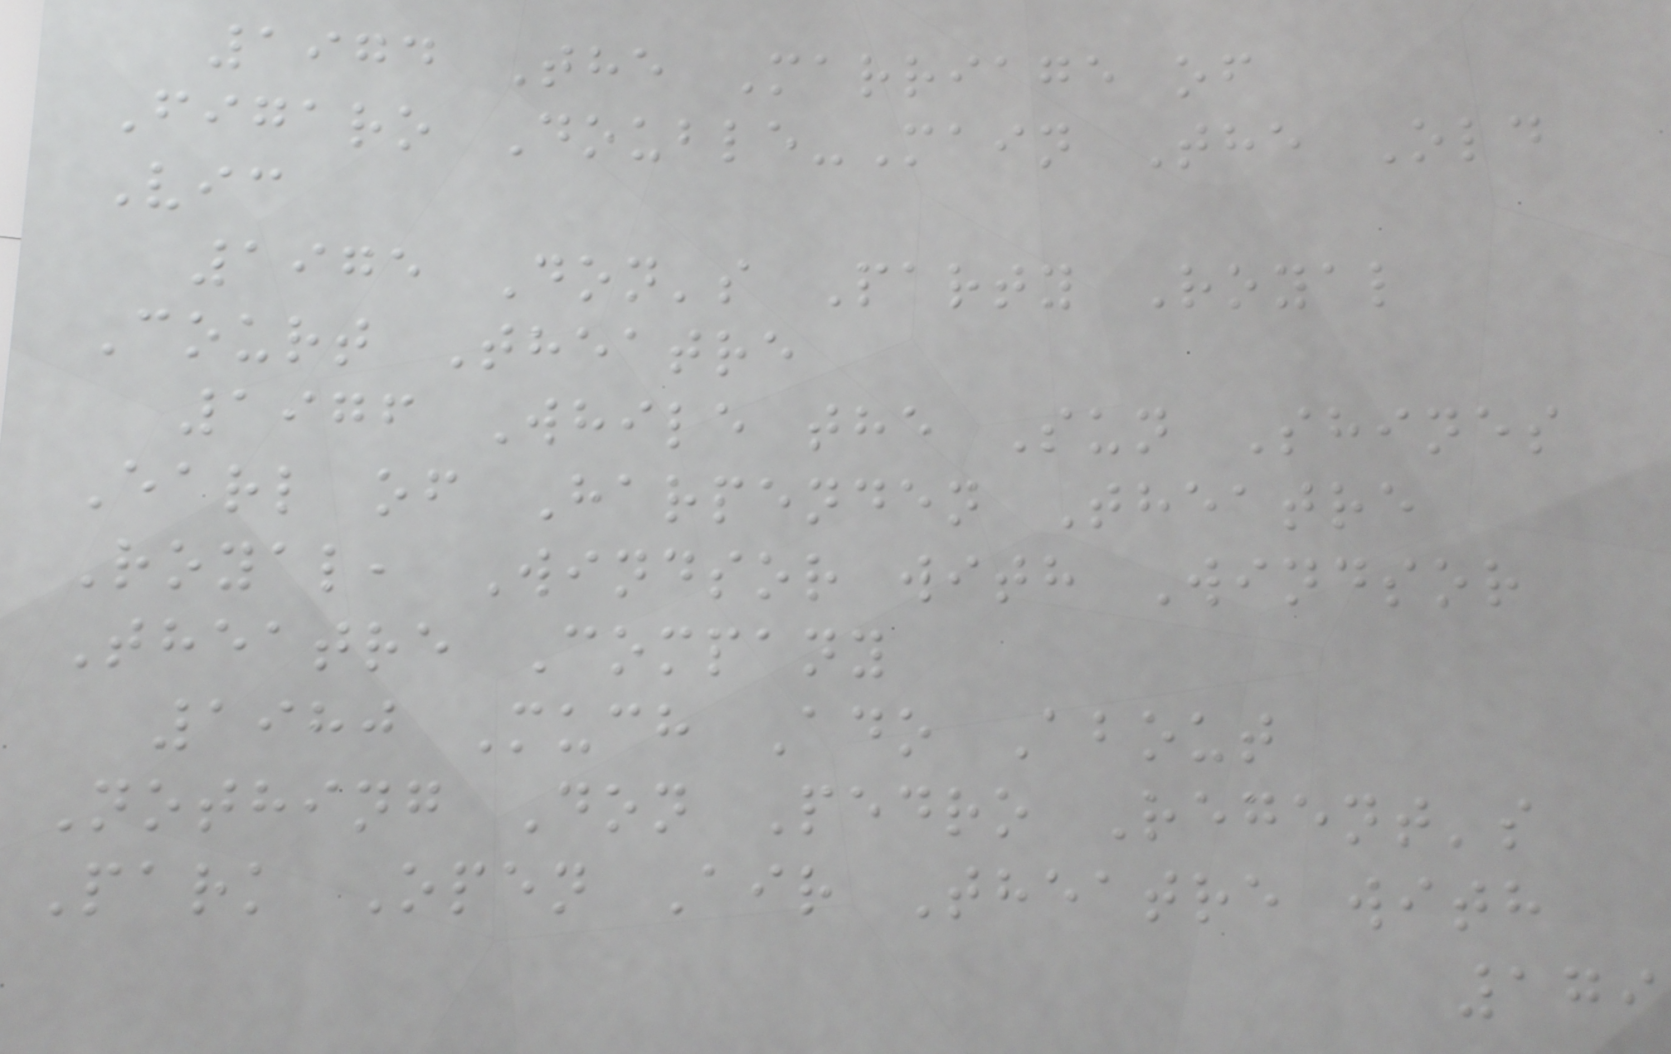1974 The Marriage of
Figaro Double-Main The Old
Vic
1975 Don's Party Royal
Court Theatre
1976 While the Sun Shines
Earl of Harpenden Theatre
Royal, Windsor with Windsor
Theatre Company
1980 Much Ado About
Nothing Don Pedro Regent's
Park Open Air Theatre with
179
